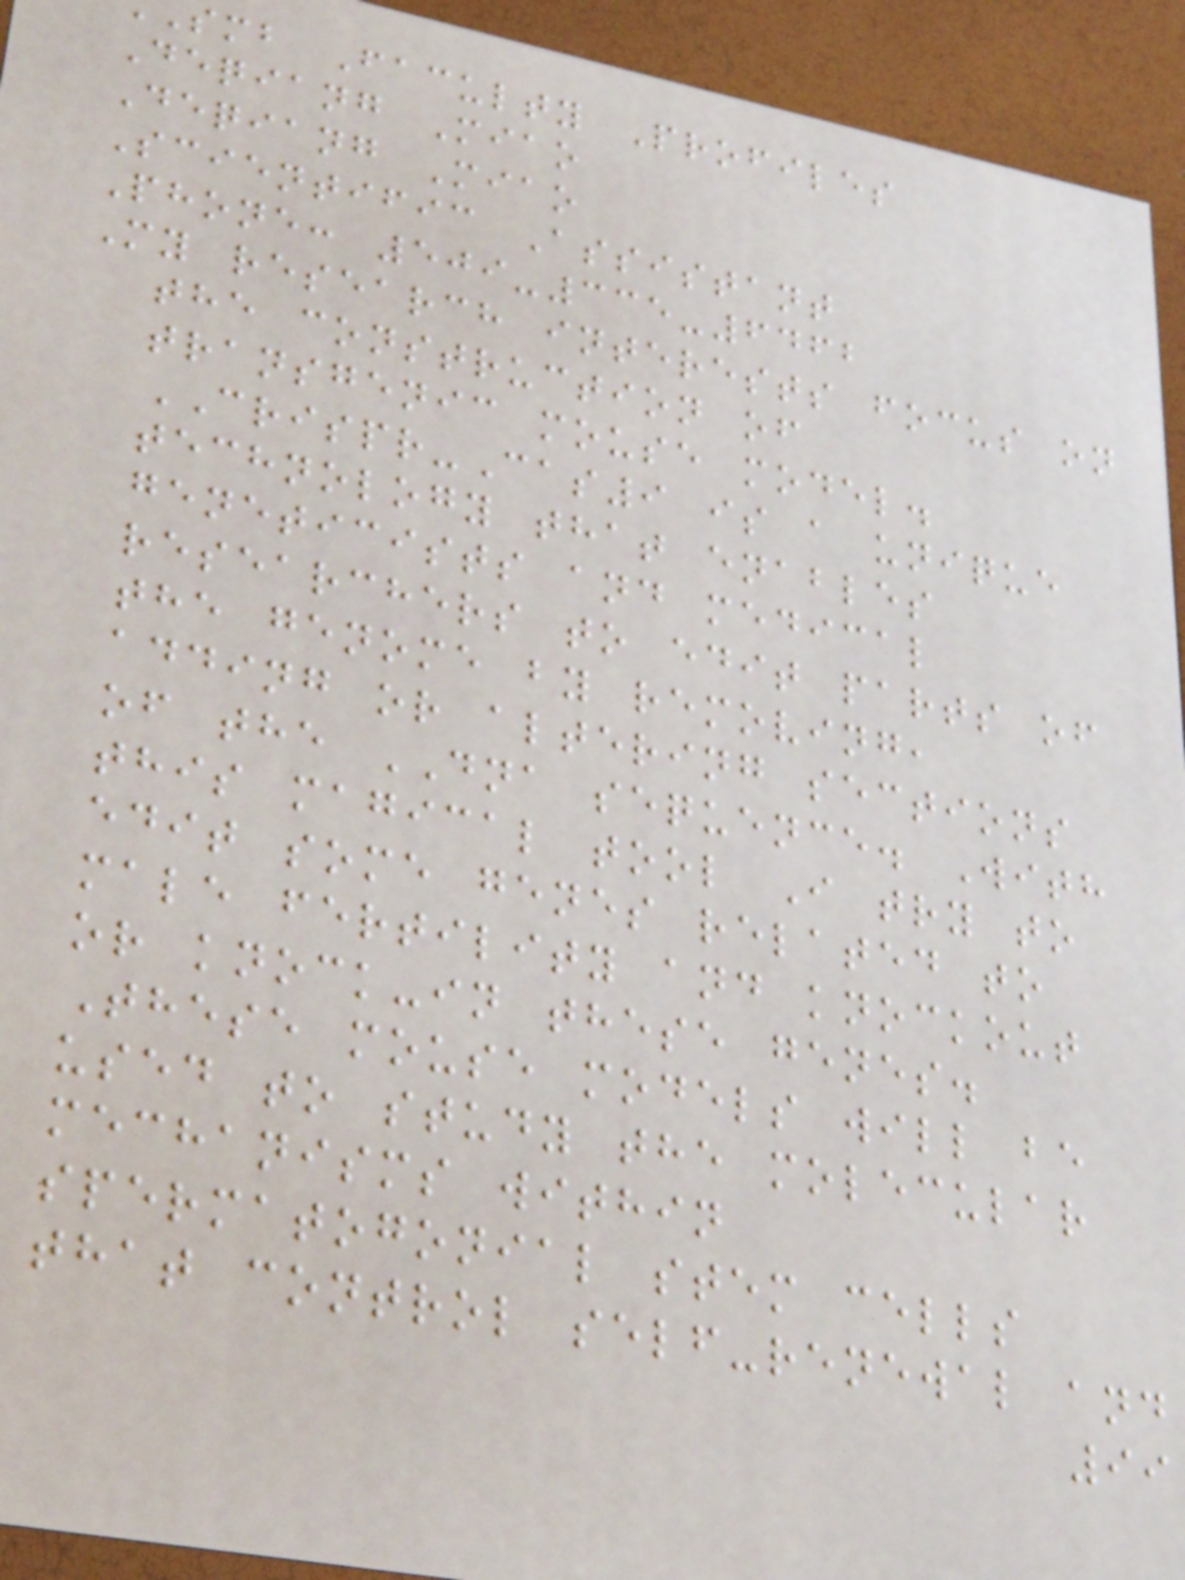smb Faculty Profiles
Deqiang Miao
Deqiang Miao
Scientific Assistant
Phone: 509-335-6462
My research interests focus on
the construction of
transgenic mouse model.
CRISPR-Cas9 is a unique
technology that enables
geneticists and medical
researchers to edit parts of
the genome by removing,
adding or altering sections
of the DNA sequence. With
this magical tool I try to
edit some genes related to
male fertility and knockout
or knock-in these genes.
These mouse models will be
used to study the molecular
mechanisms within
spermatogonial stem cells
that control self-renewal and
99
